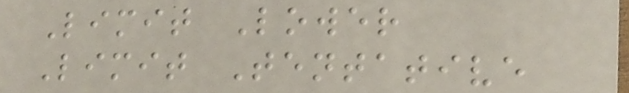Limit Lower
Limit Tentative
